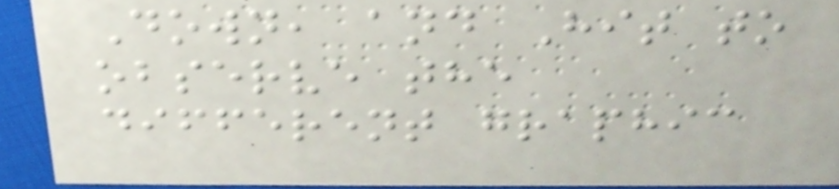Down, and Hit to
observe the
different graphic
